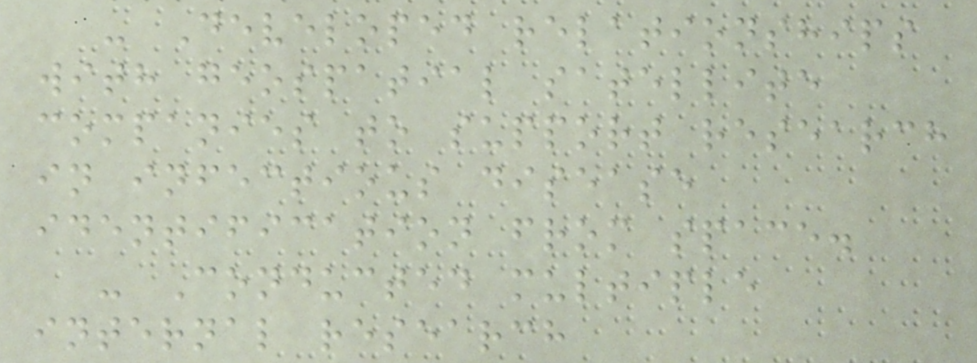- Developed relationships
with geospatial satellite
companies to support research
in infectious disease
identification from space.
- Conducted multiple
internal research
